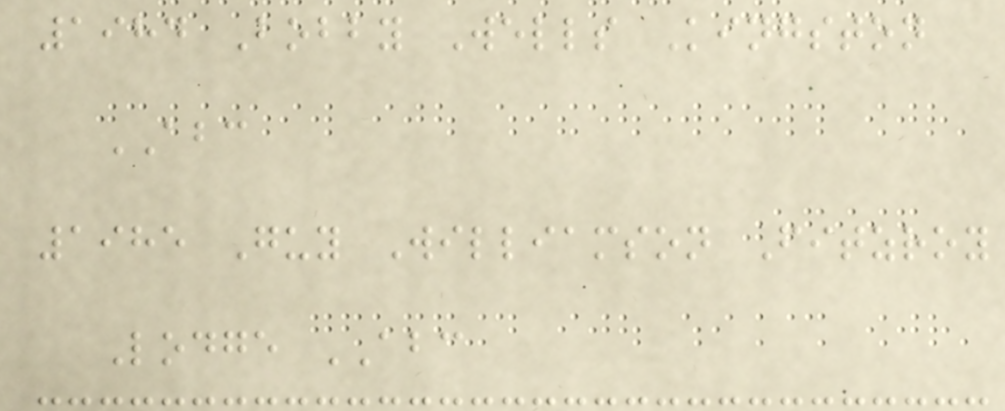1984 Bobby Wells Kingston
ABC
1985 Guy Williamson Fitzroy
Lodge ABC
